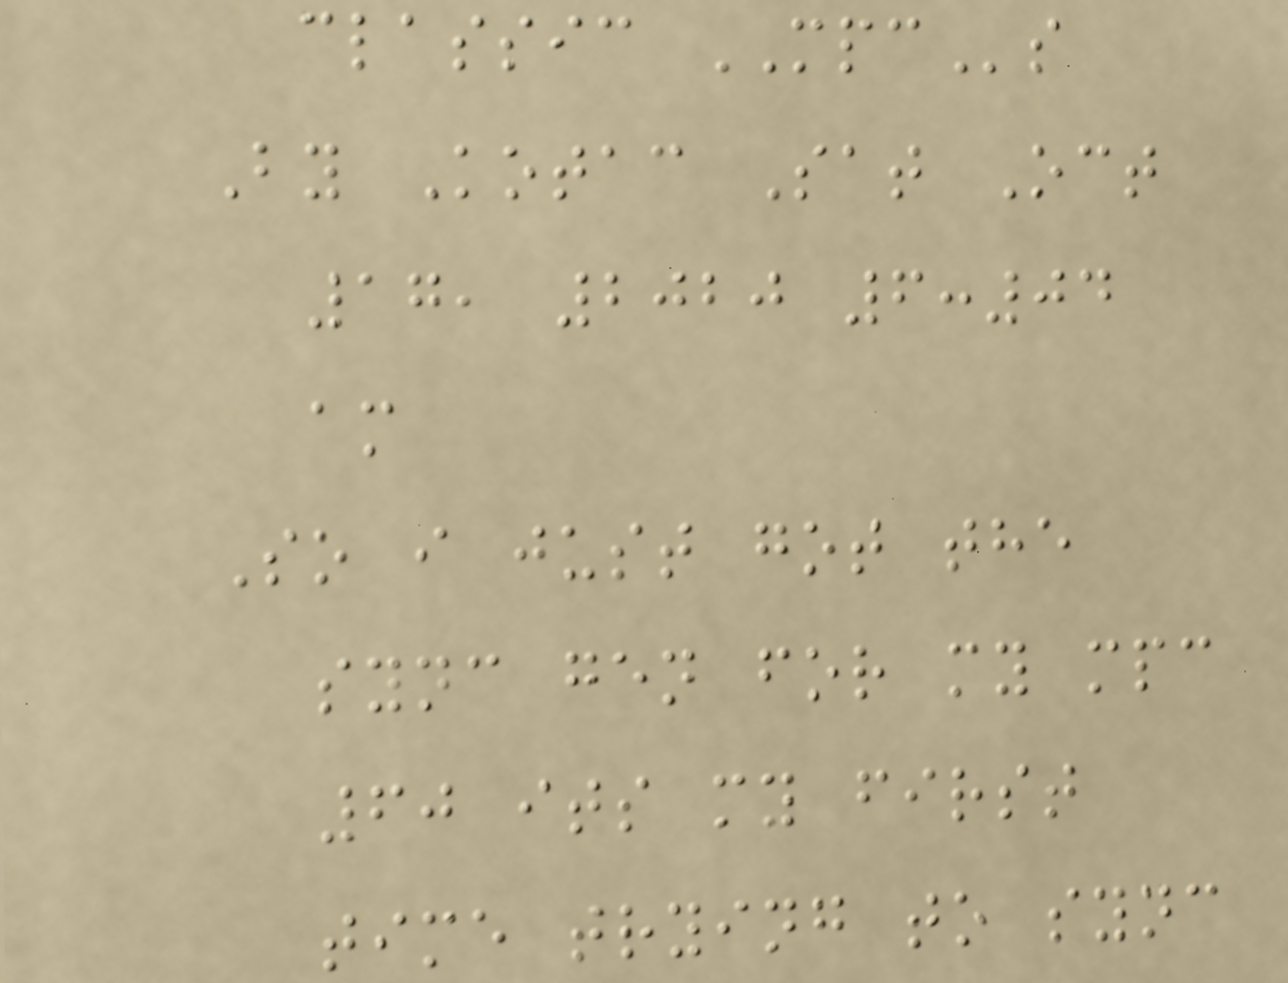classic MPCs
By Kotac Sat Oct
17, 2020 6:04
am
So i just got the
sync gen for my mpc
60 its my first
time trying to sync
